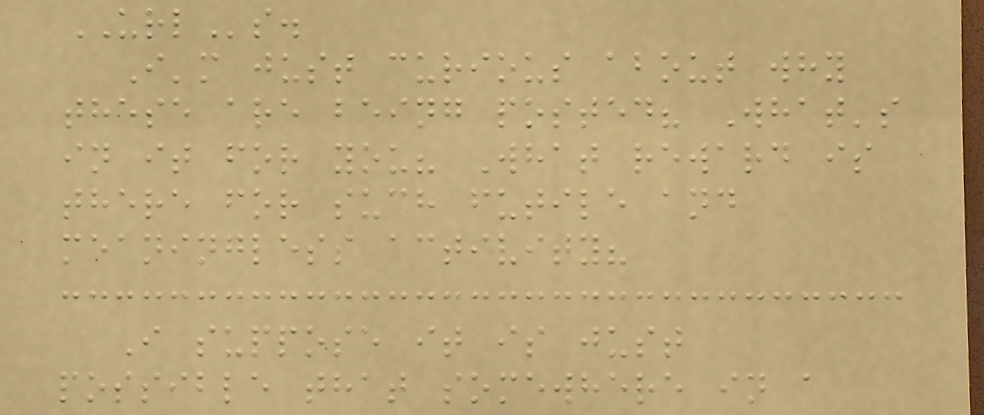URLs.
I'm just curious about why
these are being posted? What's
in it for you? What reward is
there for such futile and
meaningless activity?
I suppose it is just
possible that somewhere in a
